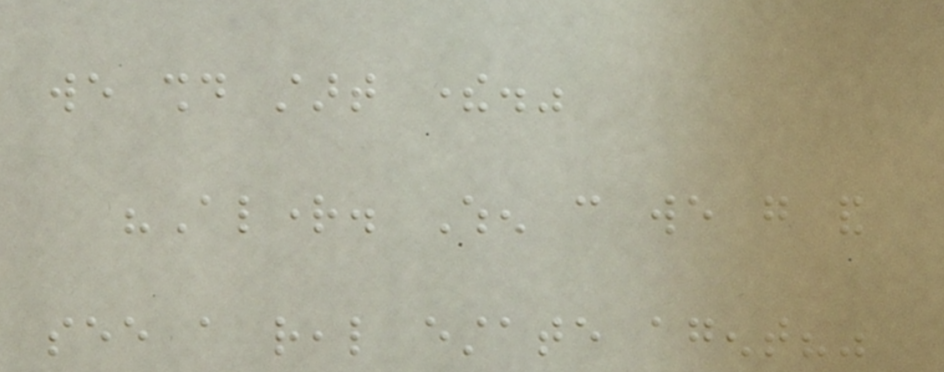we should start there."
"Alright. When can we go and
see a real estate agent?"
